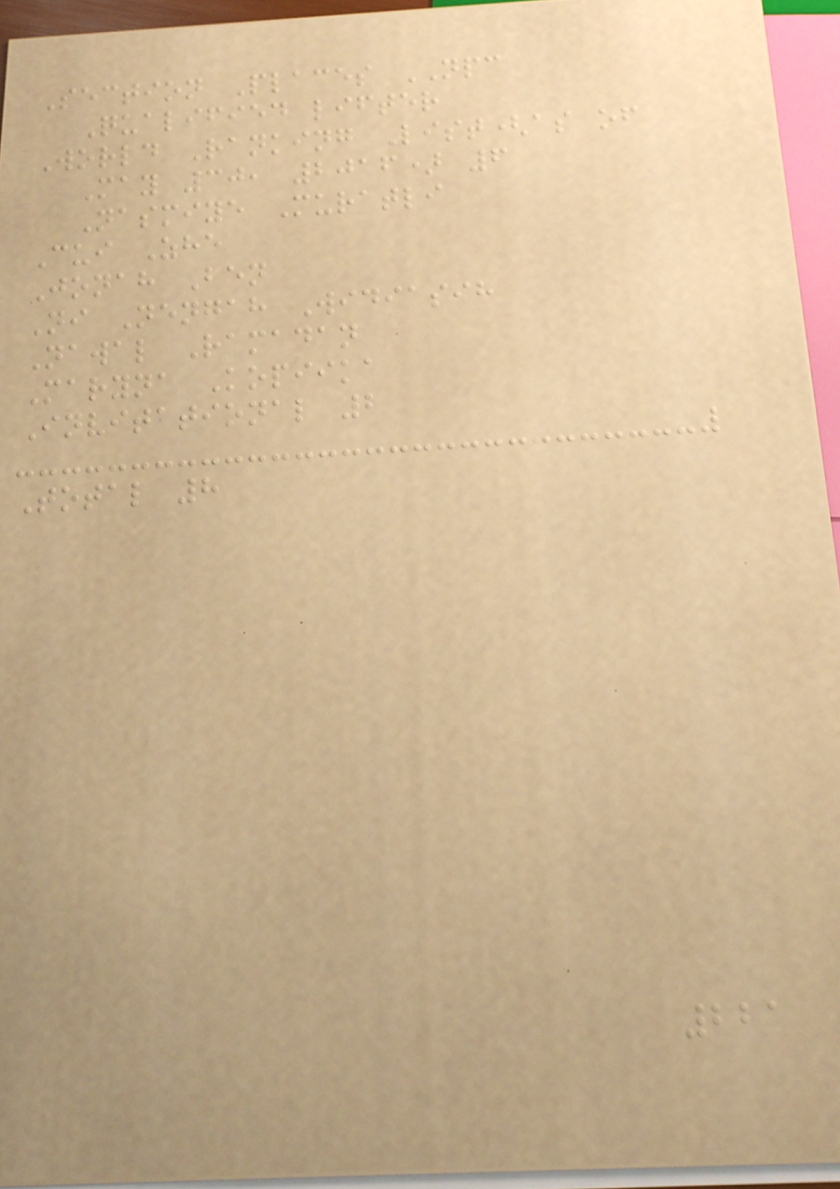Section Places NPC
Qualified lifter
World Ranking List(as of
May 30, 2016) 6
Nasmiye Muratli
Cui Zhe
Jonah Ben
Ni Nengah Widiasih
Nawal Ramadan
Maryna Kopiika
Invitational 2
Total 8
221
